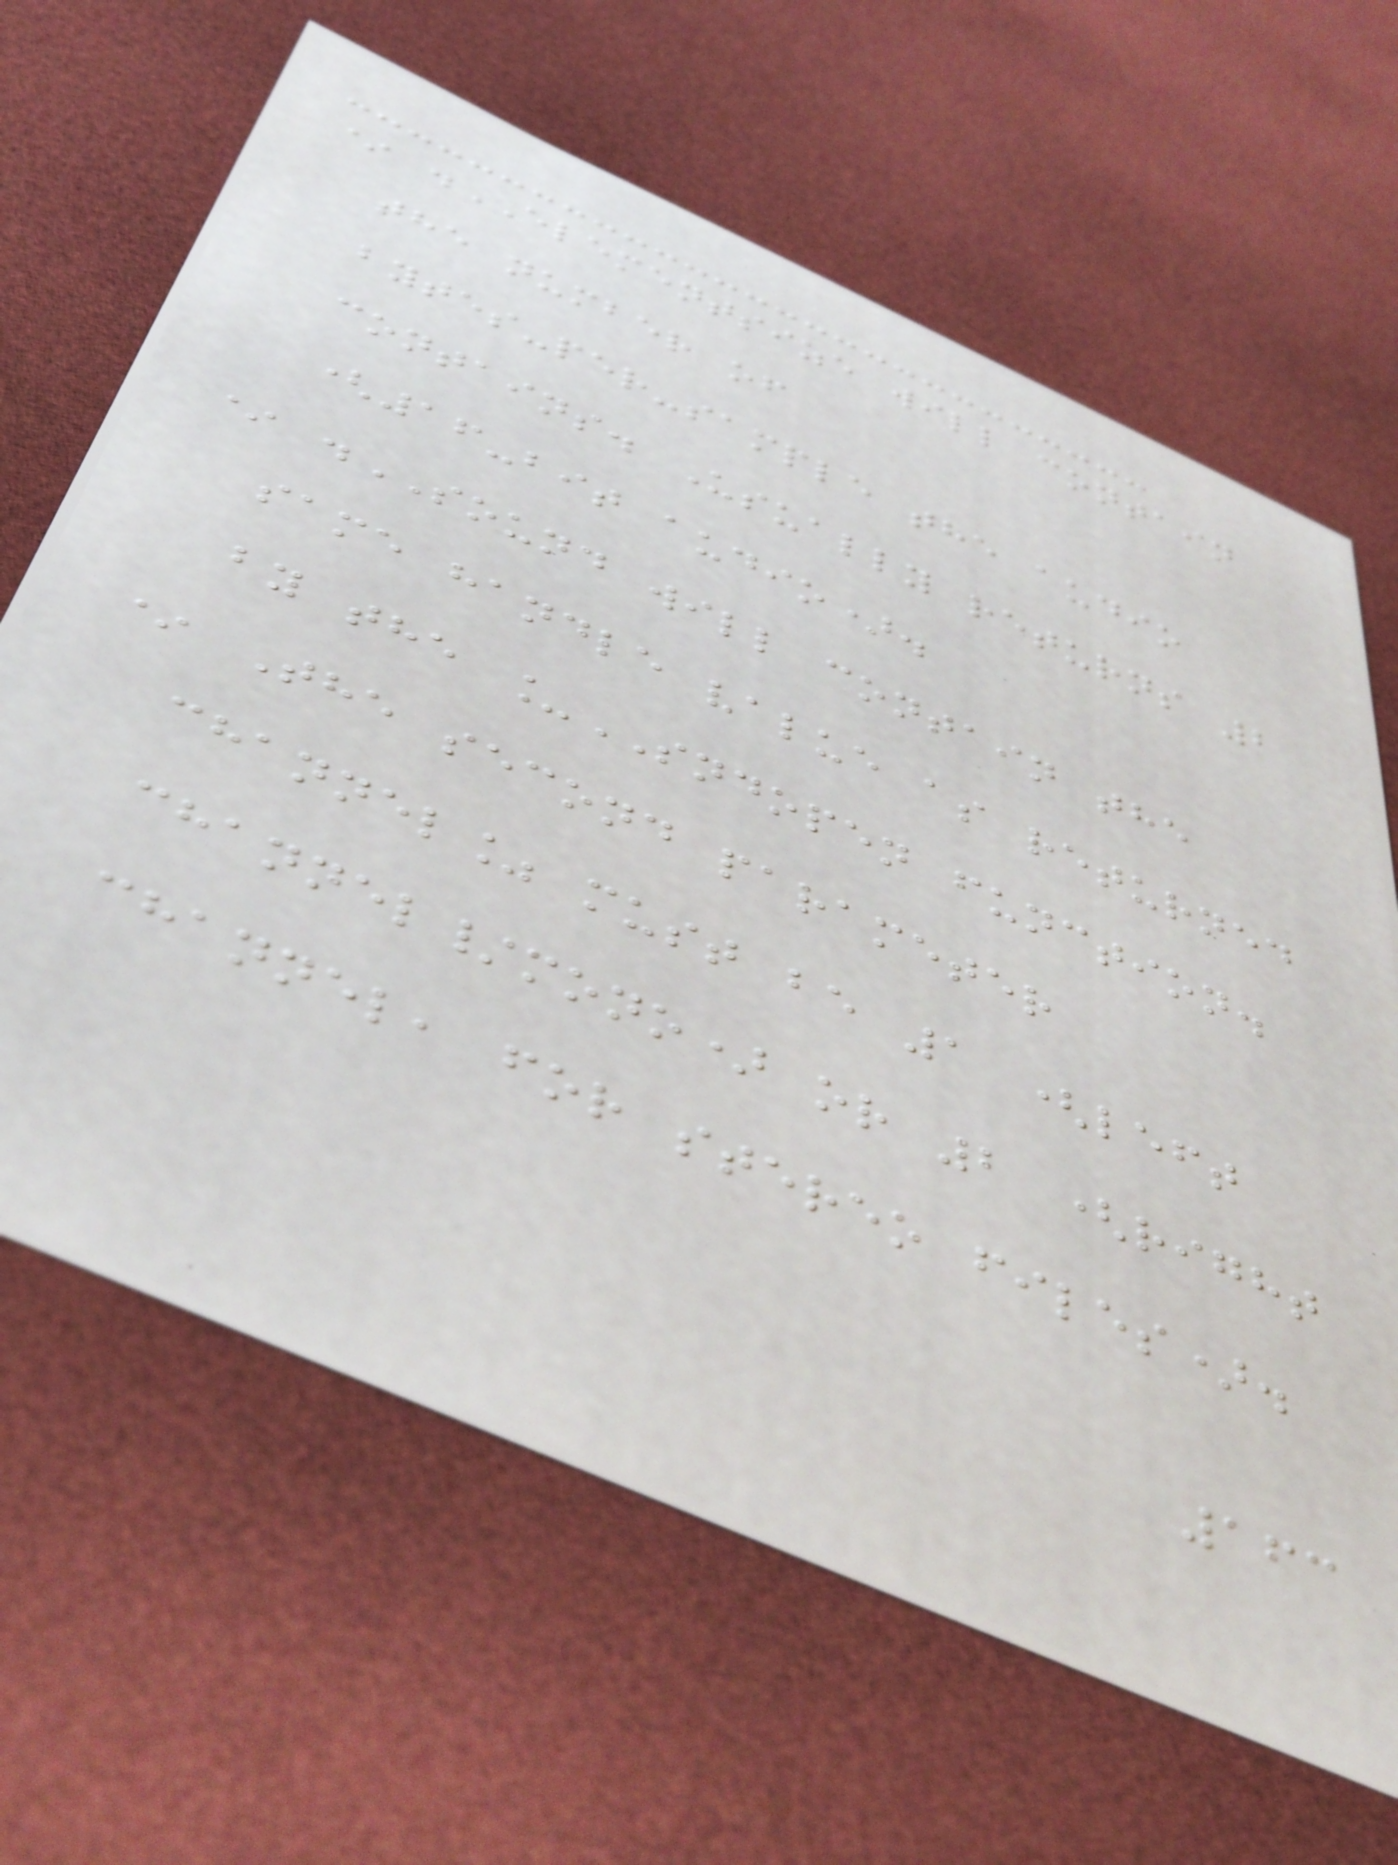* .ELEMENTSIZE will contain
the number of
bytes-per-sample the audio
contains. Usually returns 2
(16-bit audio).
* .SOUND will contain the
same handle value as returned
by the _SNDOPEN function.
* The second parameter
channel% must be 1 (left
channel/mono) or 2 (right
channel, for stereo files).
163
